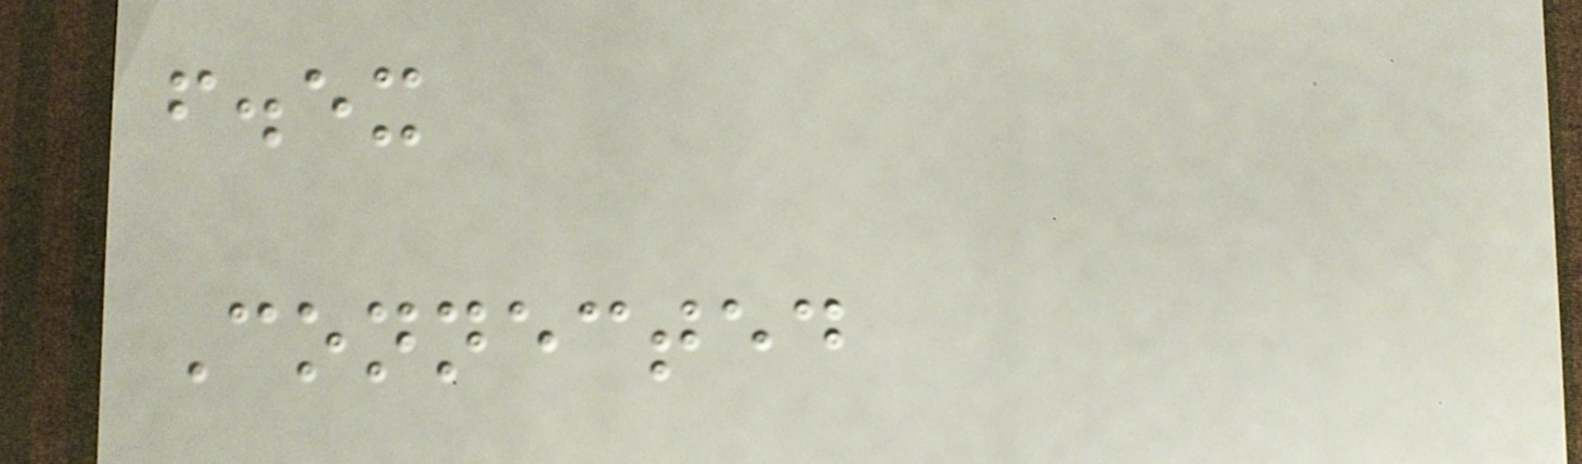f.ex
Connected
